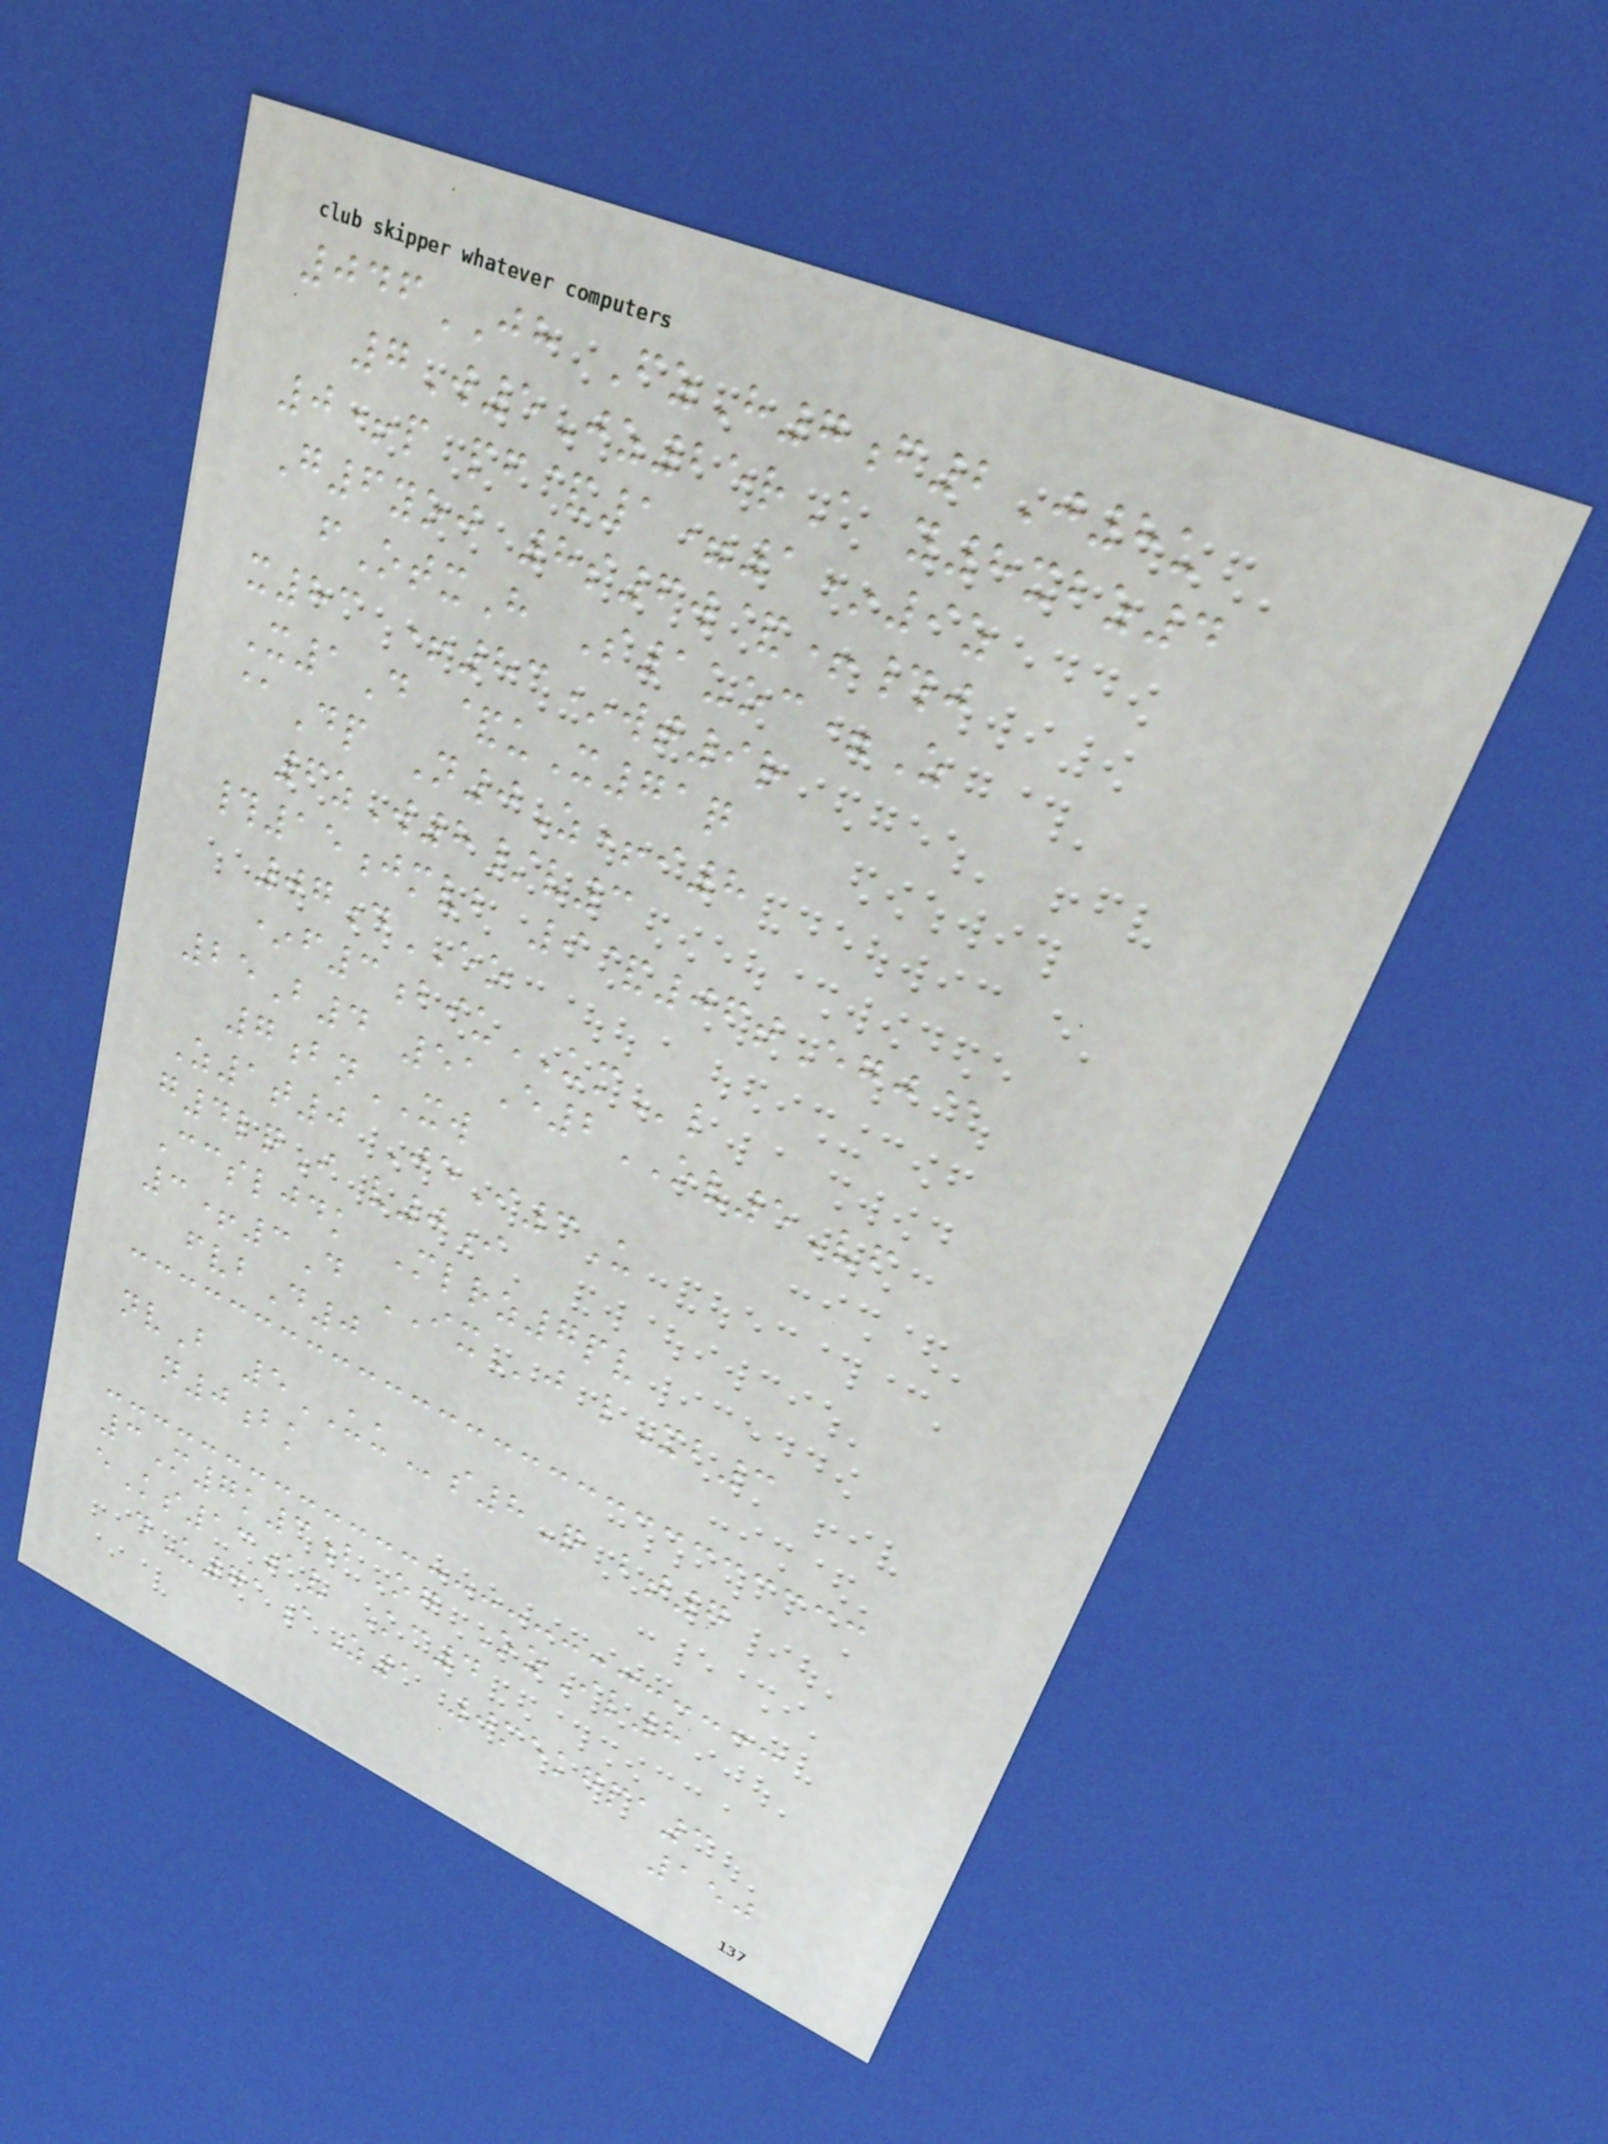046JH FzH7f2J8u
7W5Jz25rA y8xbz4
0+p pf&1=1*9z
G6yoj 8s6w&+#j
fOtxH S1uoc=Z
x83 +83*wt9r
X1D &uX71q
@Dp N0Z+i8
6zW8/v3
#15jmvb 9&06tEgj@
07dEO
*f3biuUMl
25B4 51E2OV5Vf
7bnXW
Z1t0 JeI3U
g4lqI v0i
Ccsljdk Mlrz7pv
3+3D IXj lXb3
fvbD0
nvB 5UUs8Q bt7
n0bk
3M7k3bOg OzIl8
eKs13av Kc4
dU71aZ1 0mekgpa3
150
